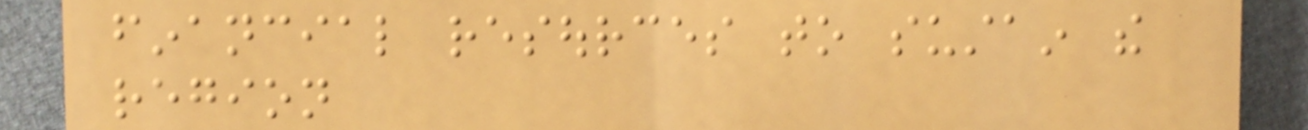financial resources to sustain the
region
